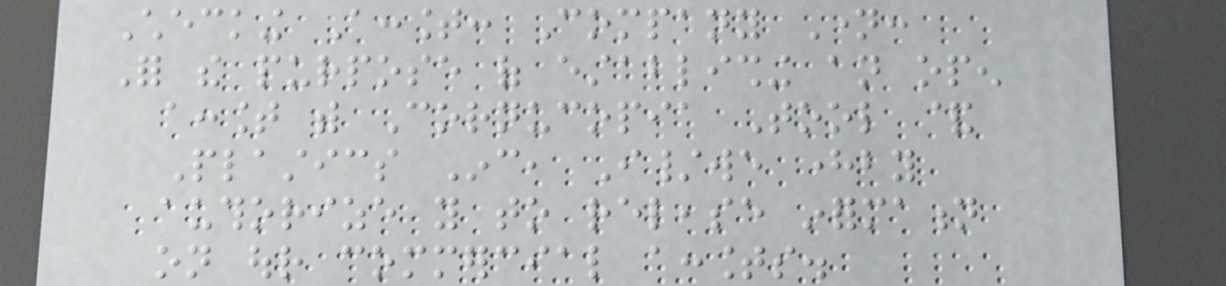Checking Account: Company Name:
For the purpose of establishing an open
account with Cornucopia Tool &
Plastics Inc, I/we hereby
authorize you to release information
on our commercial accounts.
